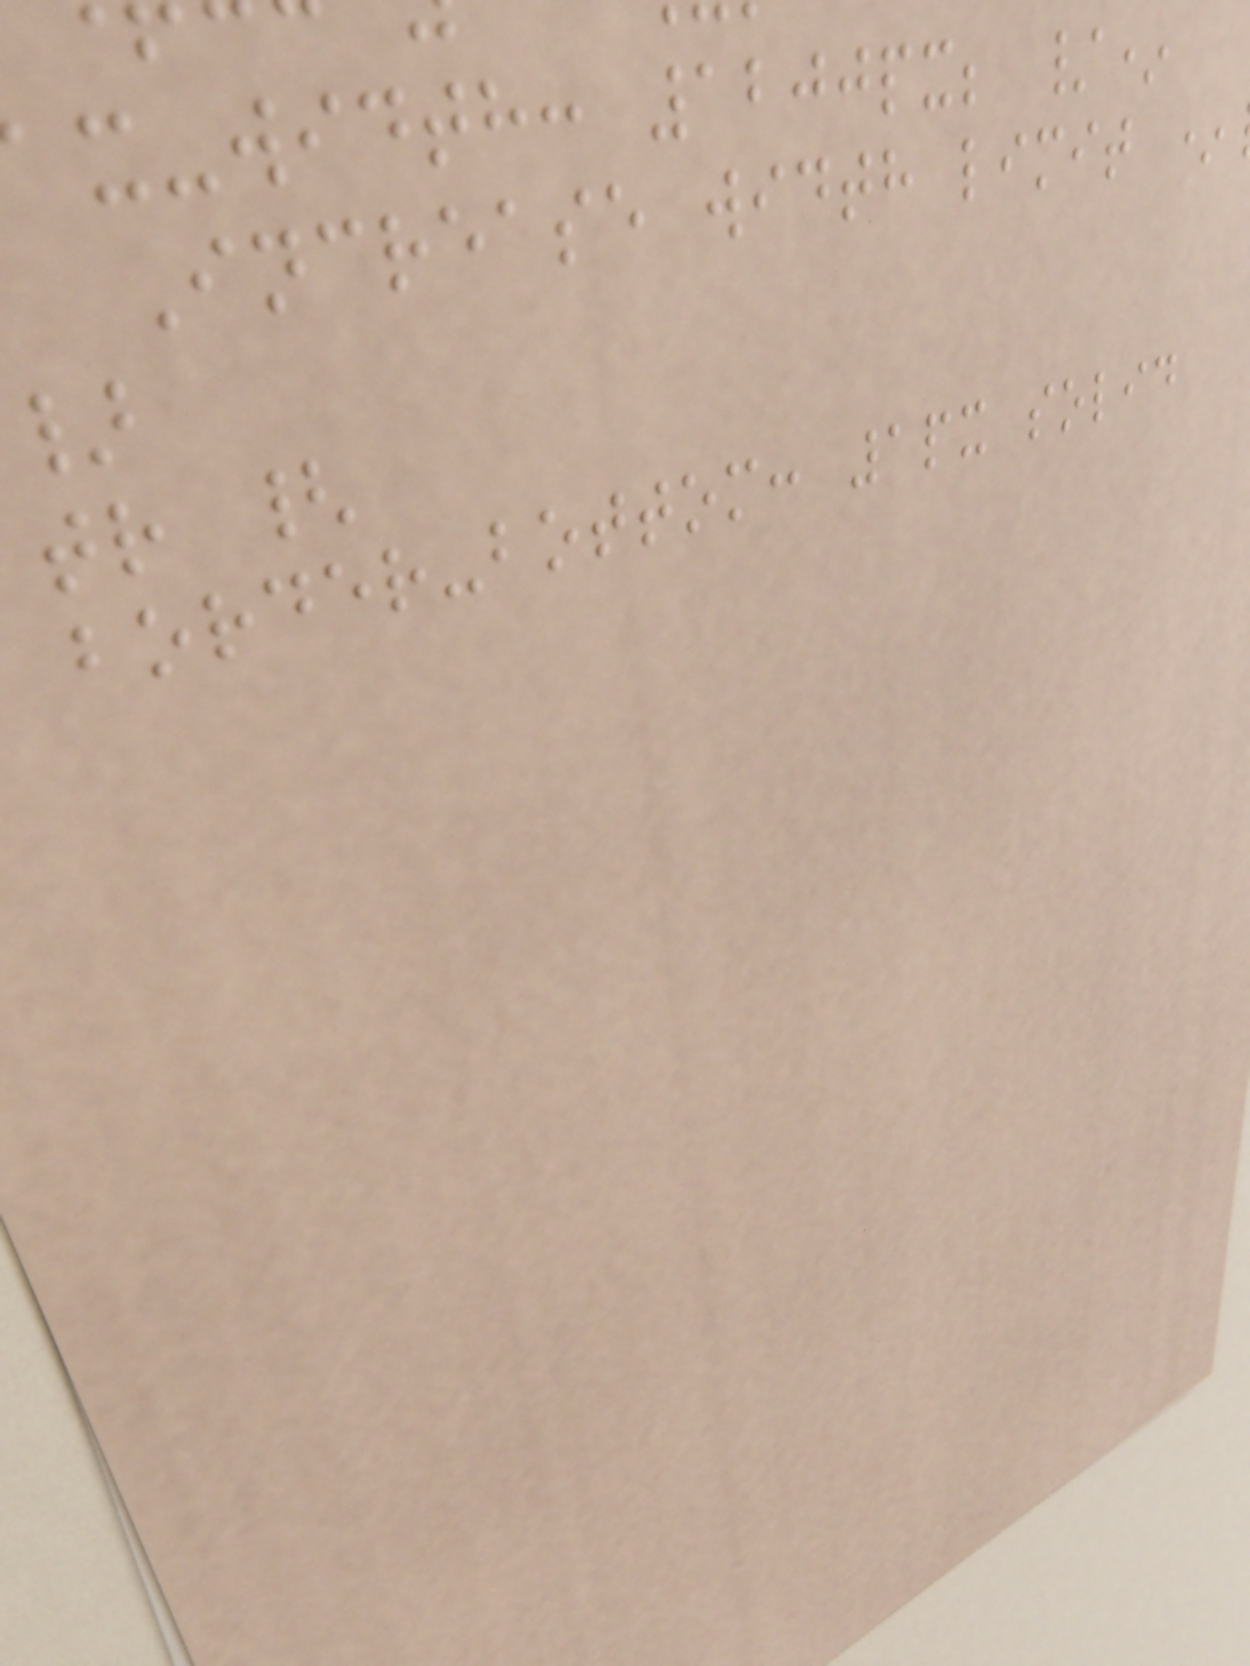x-width: 1200px; /*
Increase width limit *
tr {
border-bottom: 1px solid
